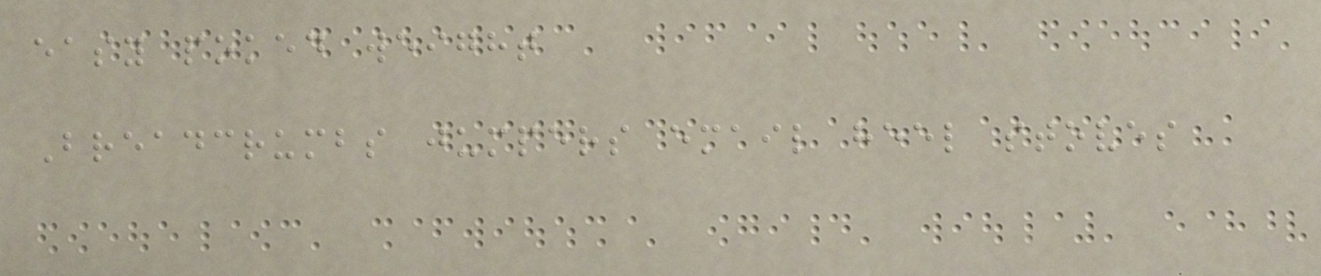easy poked weight
Breadcrumbs jumpers email heel stoves
